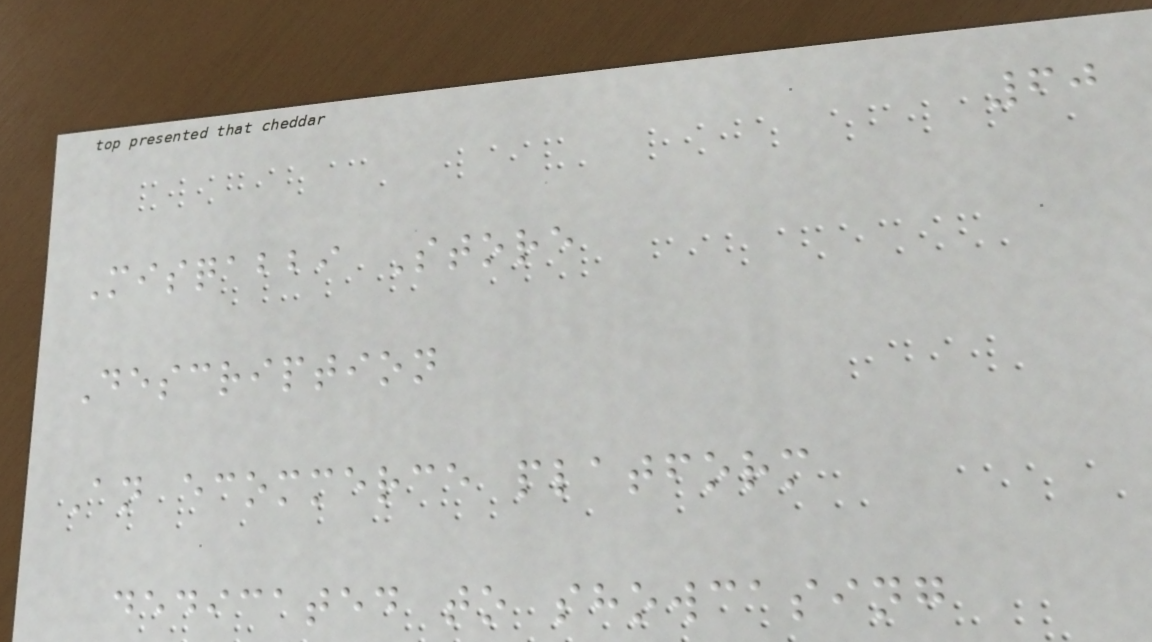60
Misqabbi Store
Description
An ecommerce platform
dedicated to showcasing
